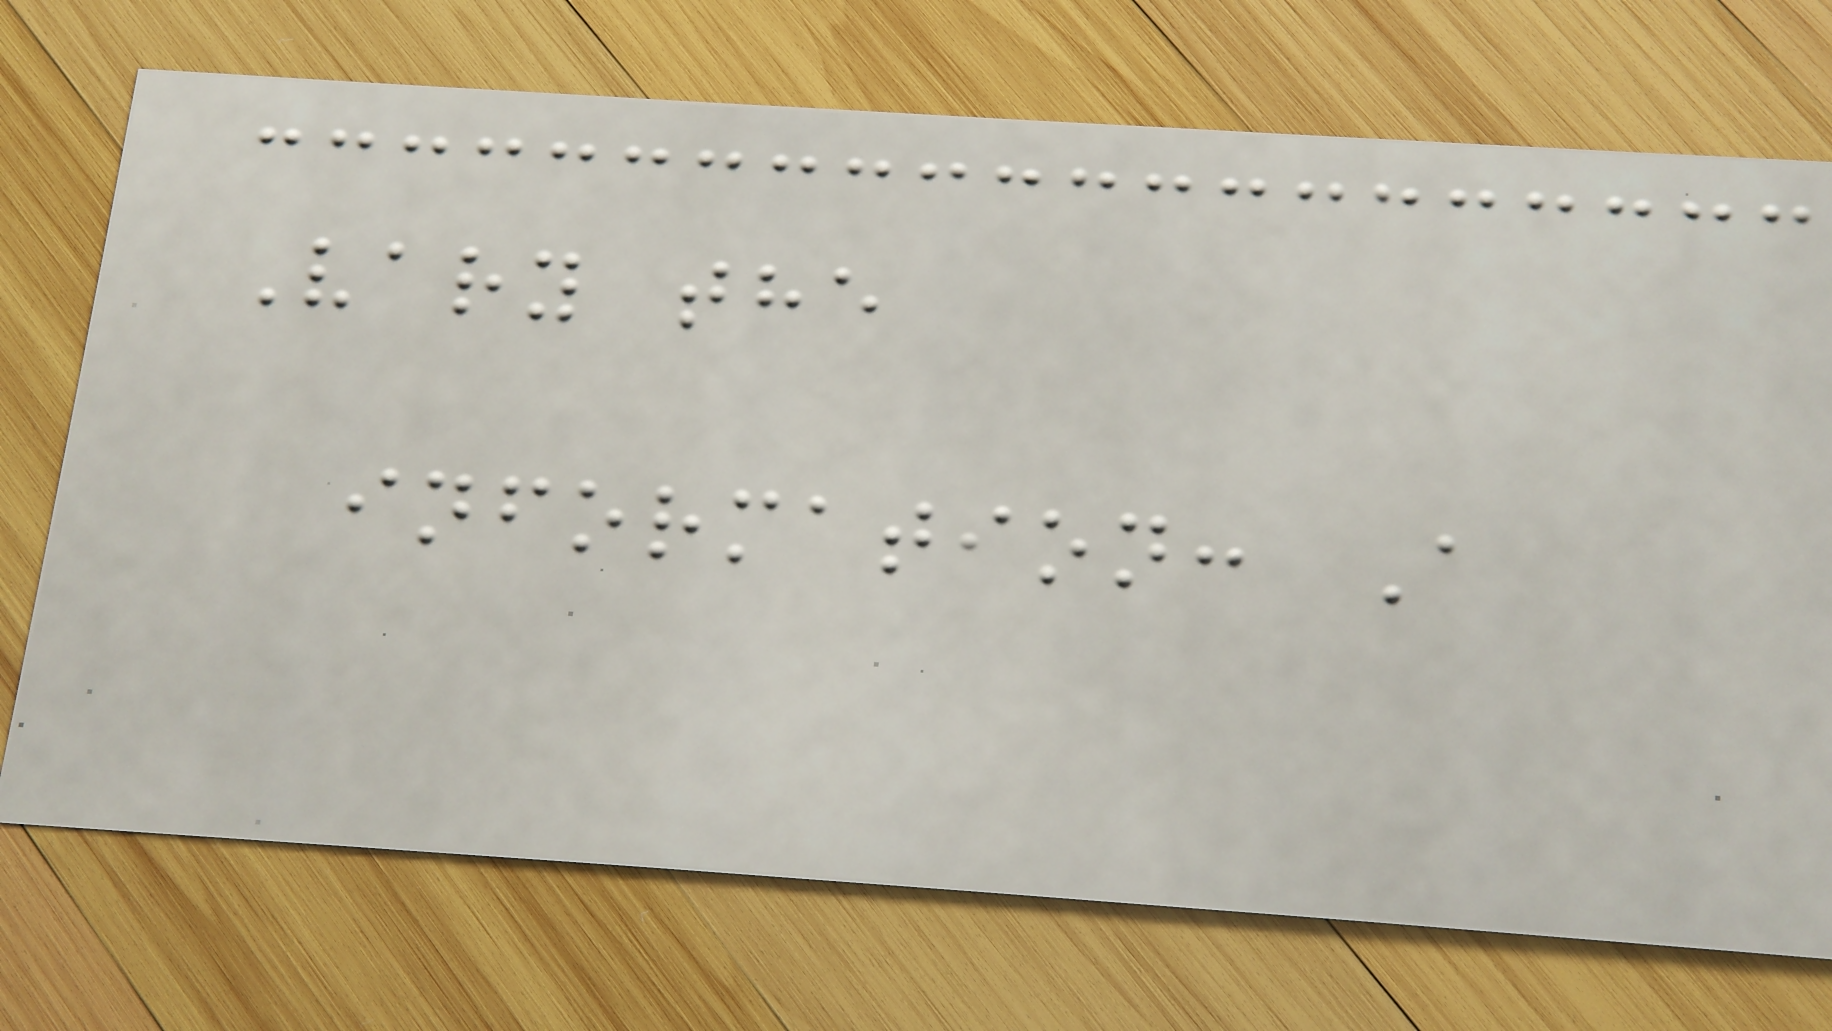Vary the
information: A
